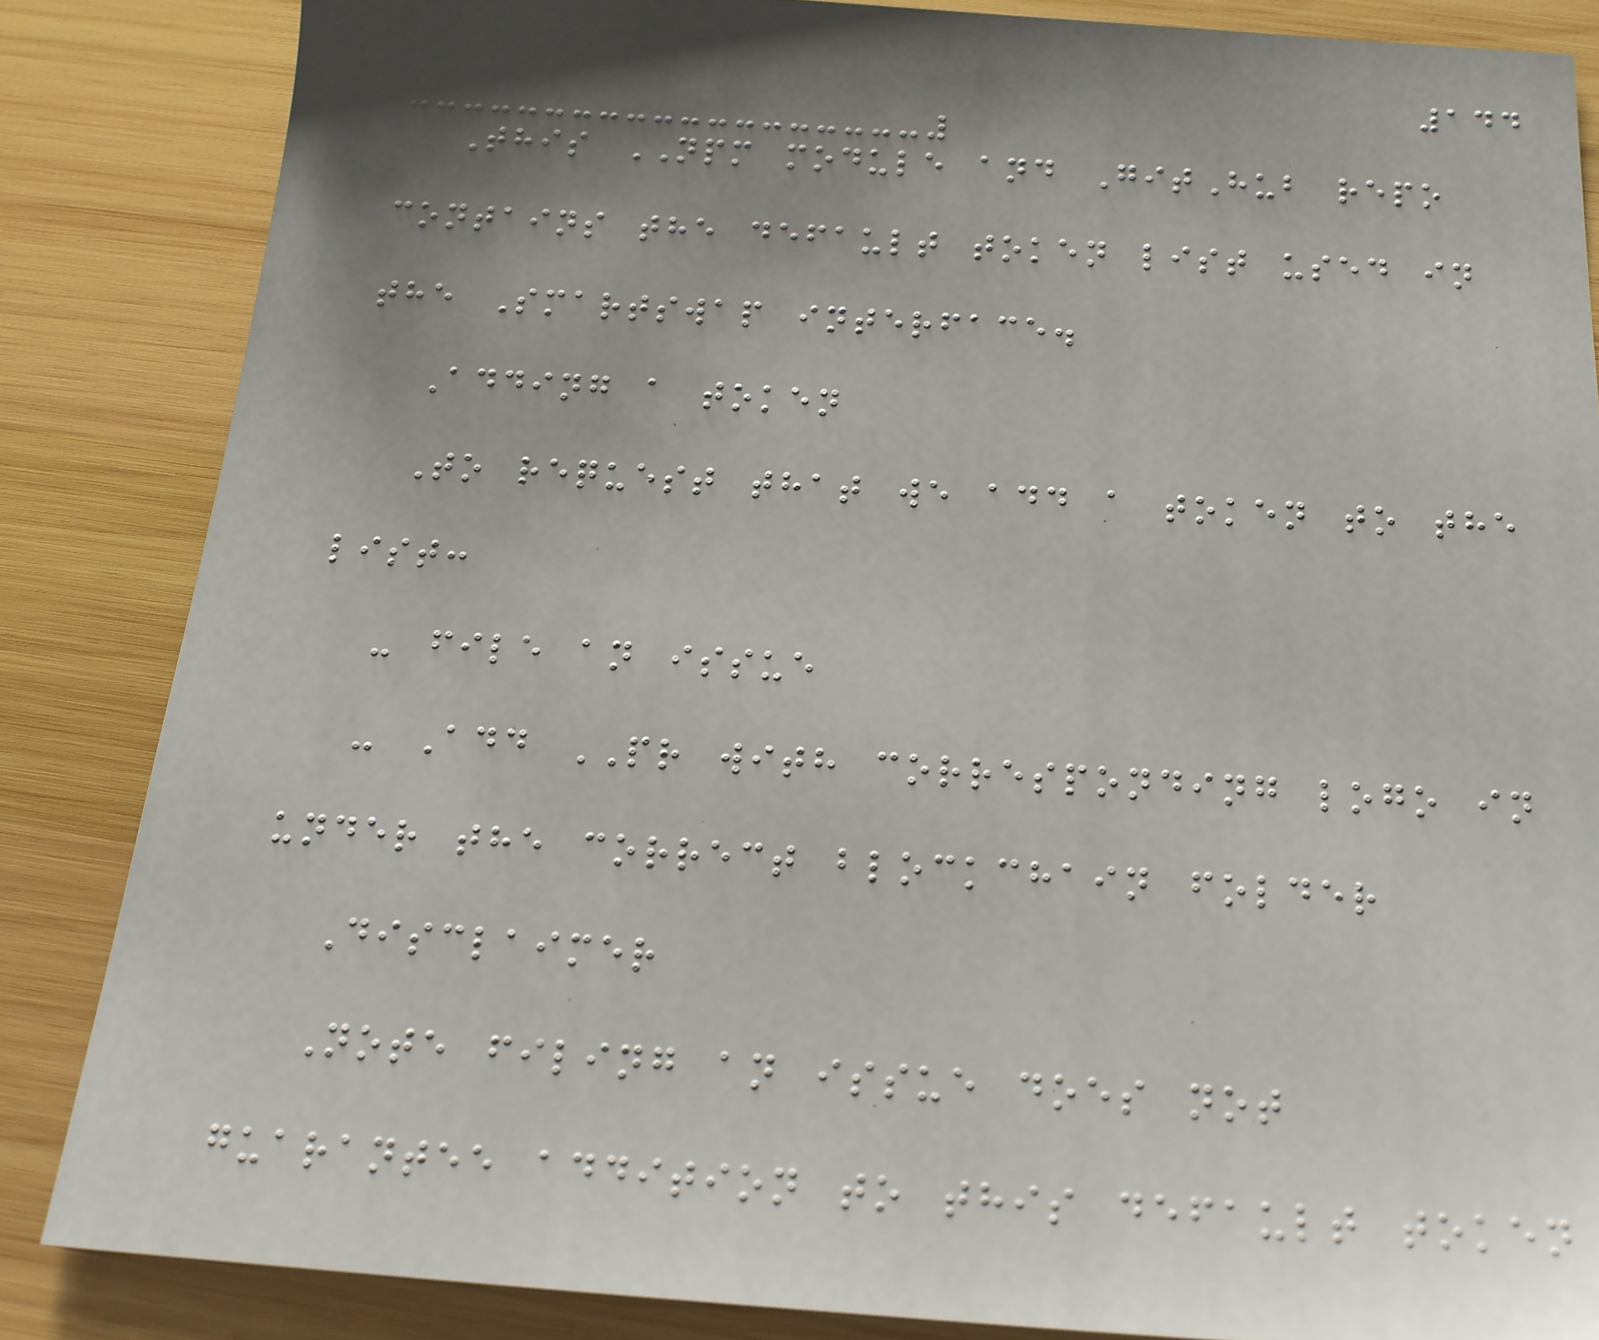144
This NPM module and GitHub repo
contains the default token list used in
the Smartswap interface.
Adding a token
To request that we add a token to the
list:
- file an issue
- Add PR with corresponding logo in
under the correct blockchain folder
Disclaimer
Note filing an issue does not
guarantee addition to this default token
